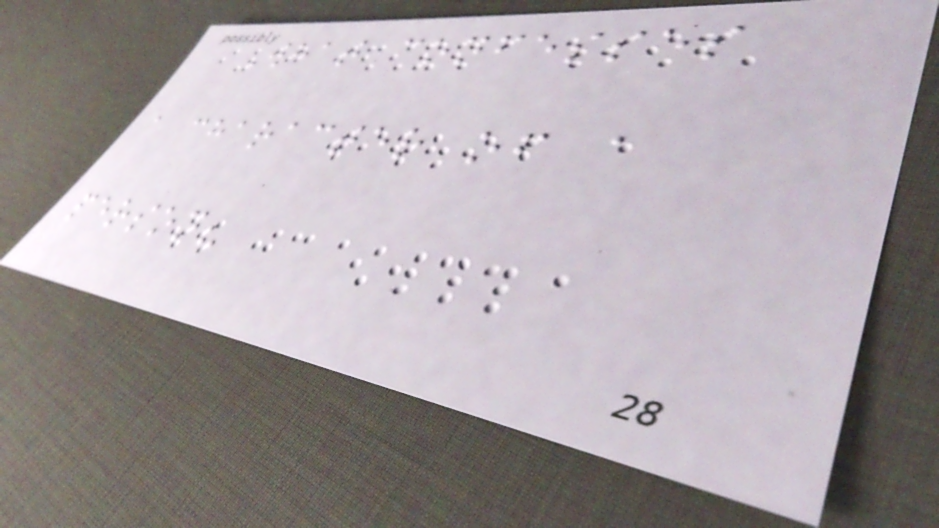What confesses
a character of a
person?
